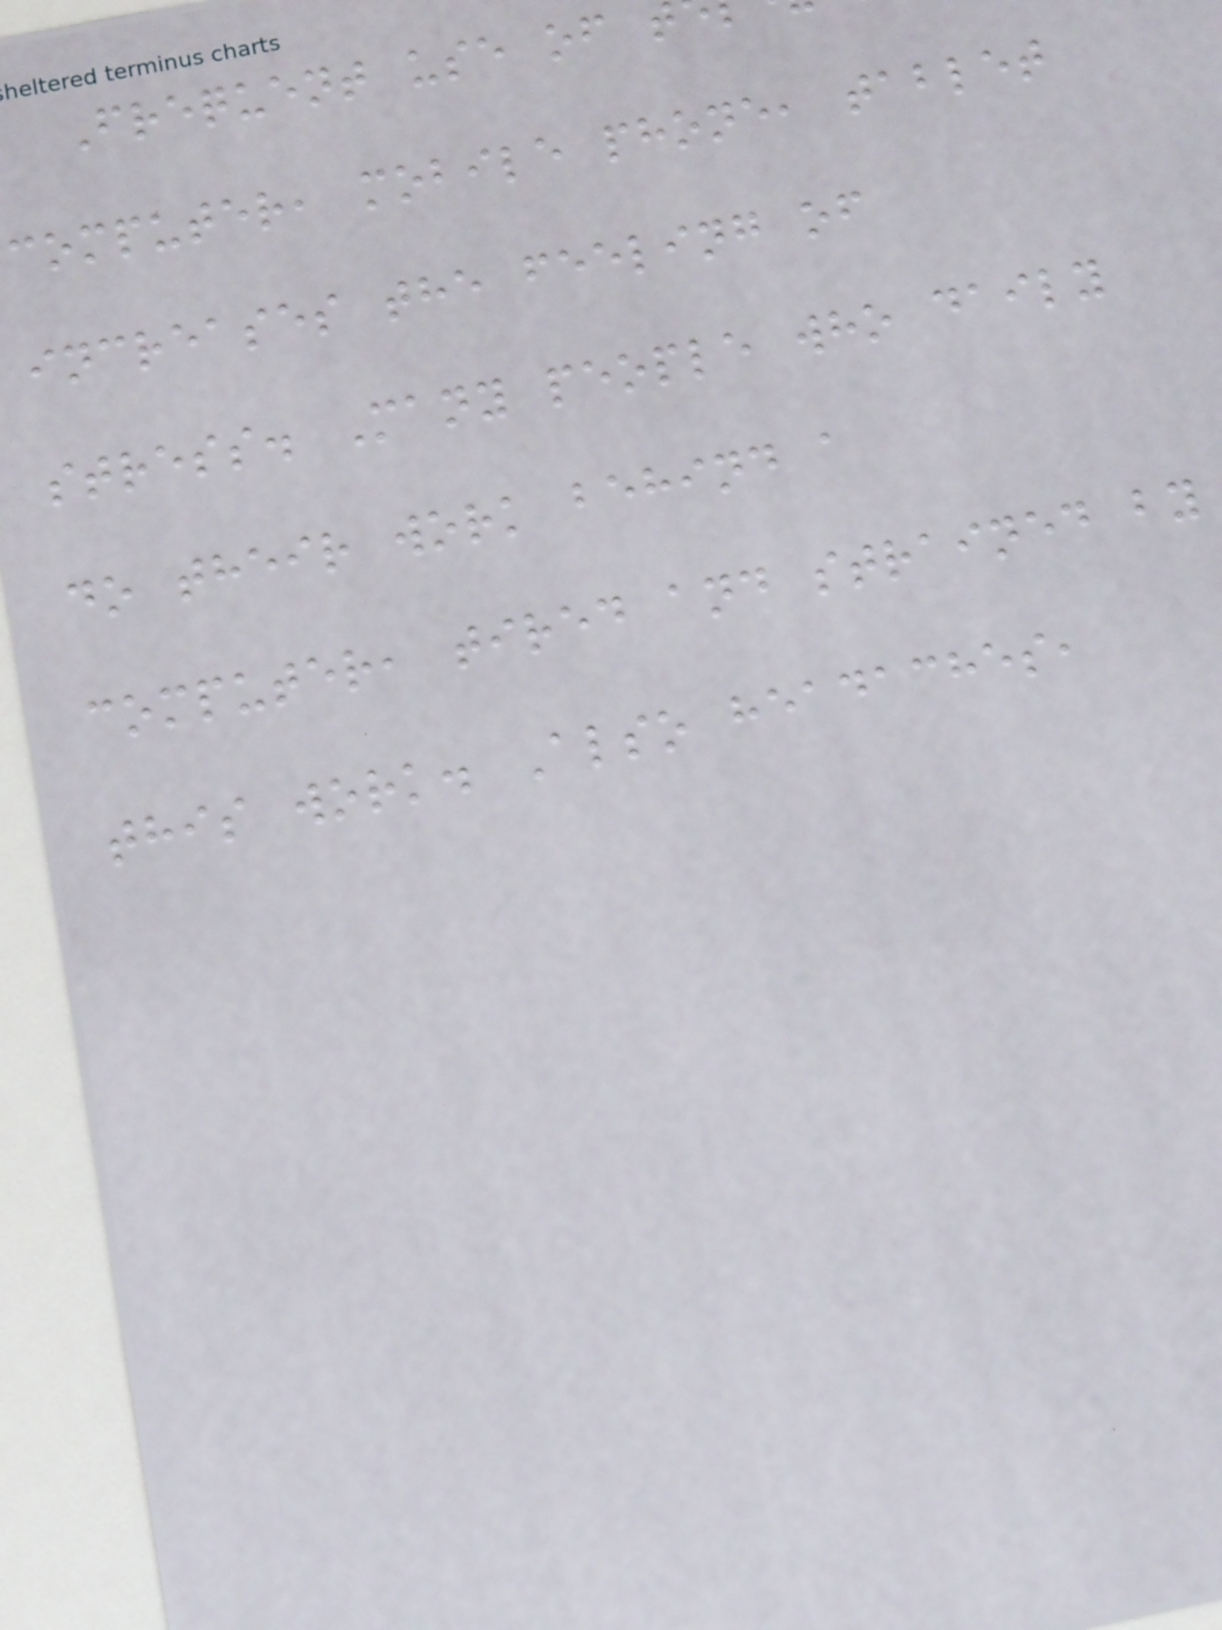Frequent use of t
computer, mobile phone, tablet
increases the feeling of
stress. Many people who daily
do their work behind a
computer, tired and strained by
this work. Also headaches,
